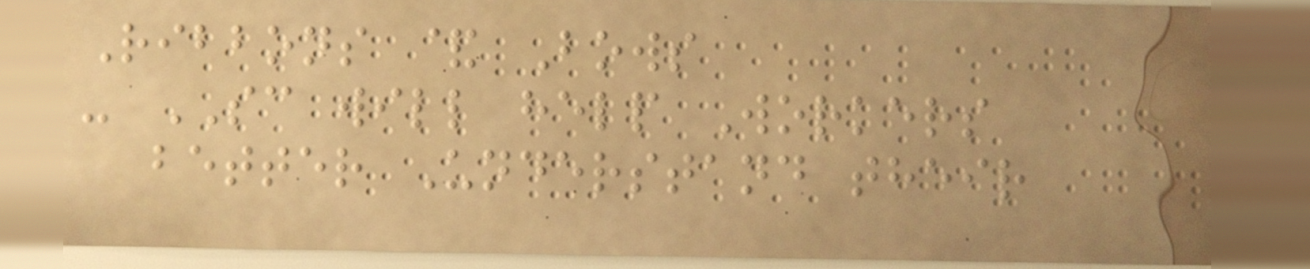Ribbons & Bows
- SC will help Workers
better Understand their
